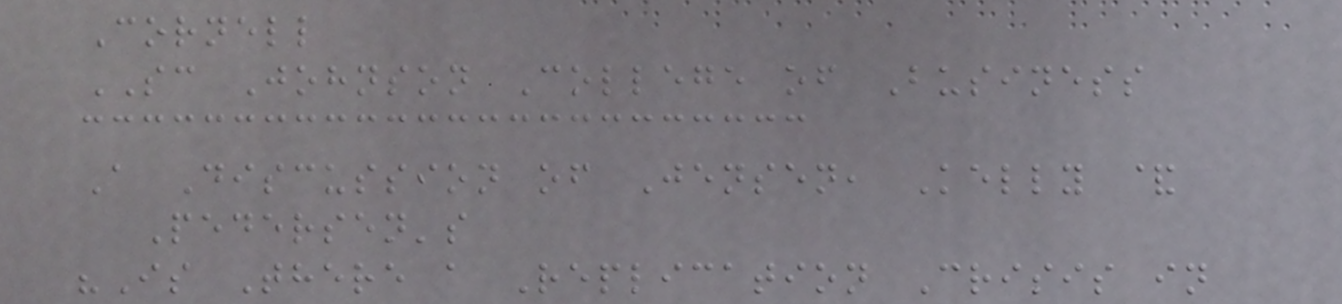Cornell
SC Johnson College of Business
A Discussion of Jensen, Kelly &
Pedersen's
"Is There a Replication Crisis in
